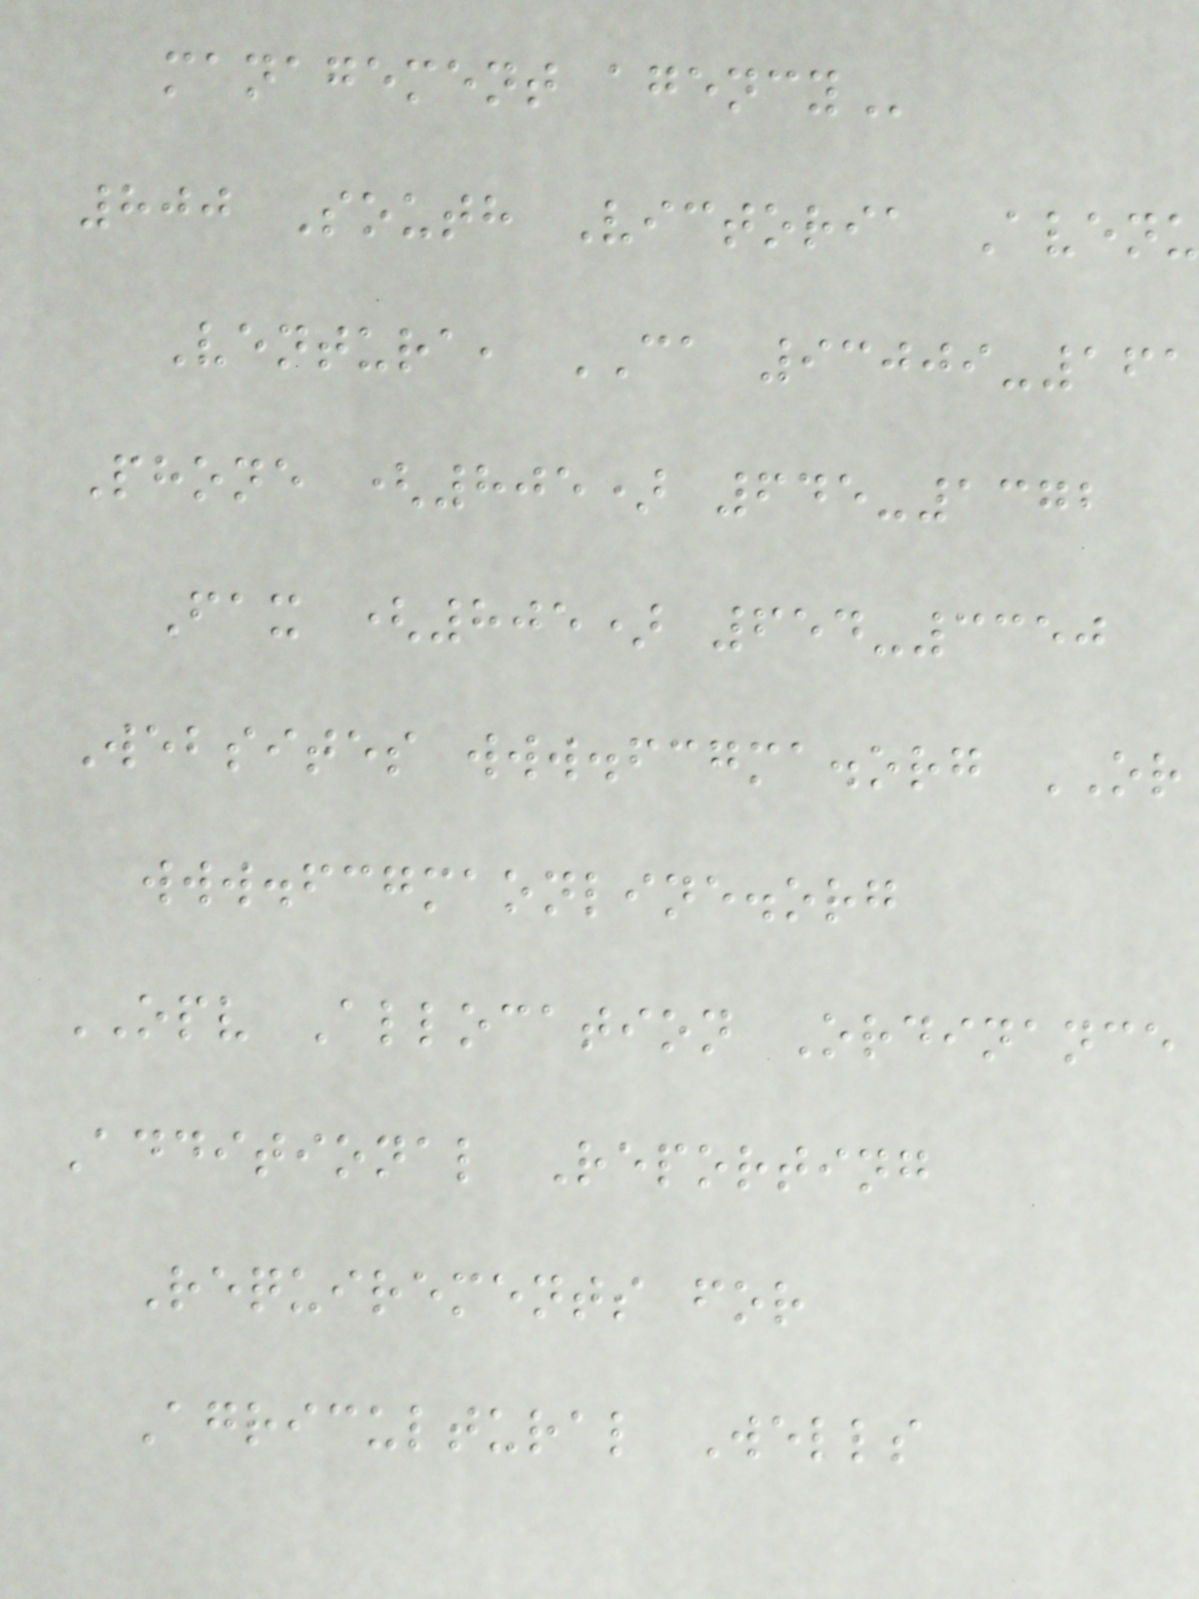management
800 South Victoria Avenu
Ventura, CA 93009-161
Phone (805) 645-1372
Fax (805) 654-3350
Websites www.fcgma.org OR
www.fcgmaonline.org
OPV Allocation Ordinance
Additional Reporting
Requirements for
Agricultural Wells
